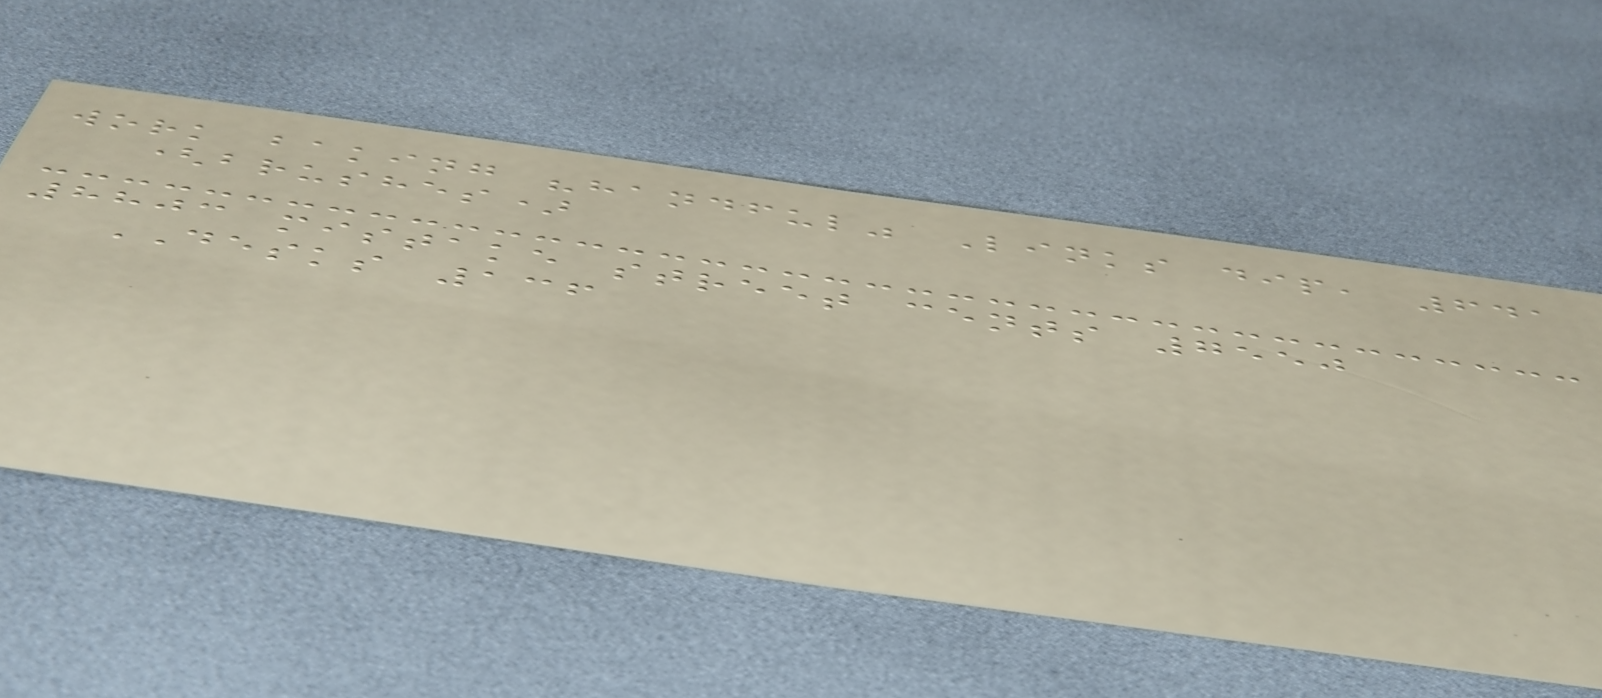work baking "handful" Links dip, 641
(brushes)
8803 mistake street cents 7550
DESKS 136
